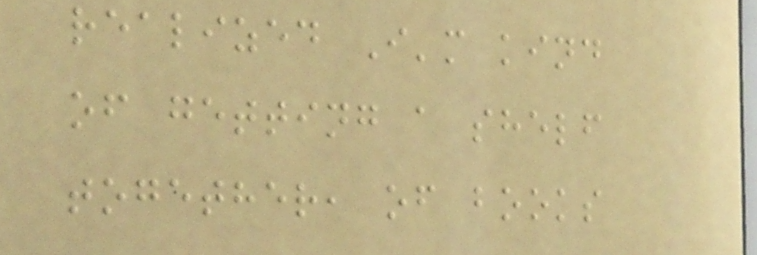realized I'm kind
of getting a shelf
together, of books
